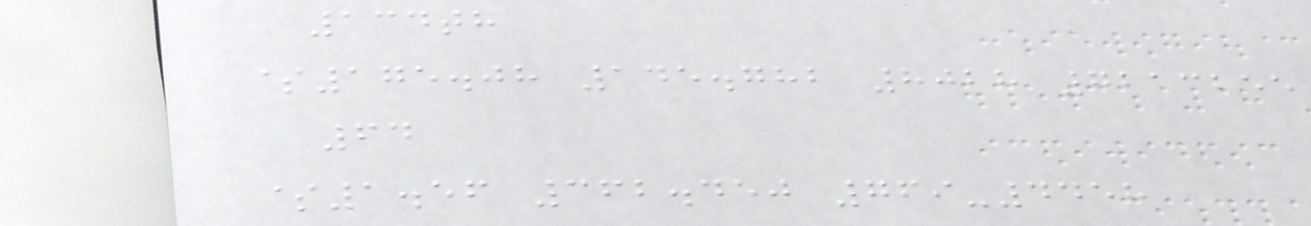134th
$175.08 145.782 8028 7213255
64
$1.56 362.450 769-4458
